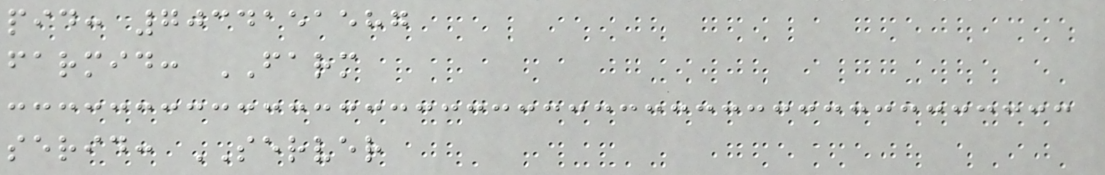pid: 7034151587
farmid: FARM
serid: SERVER
